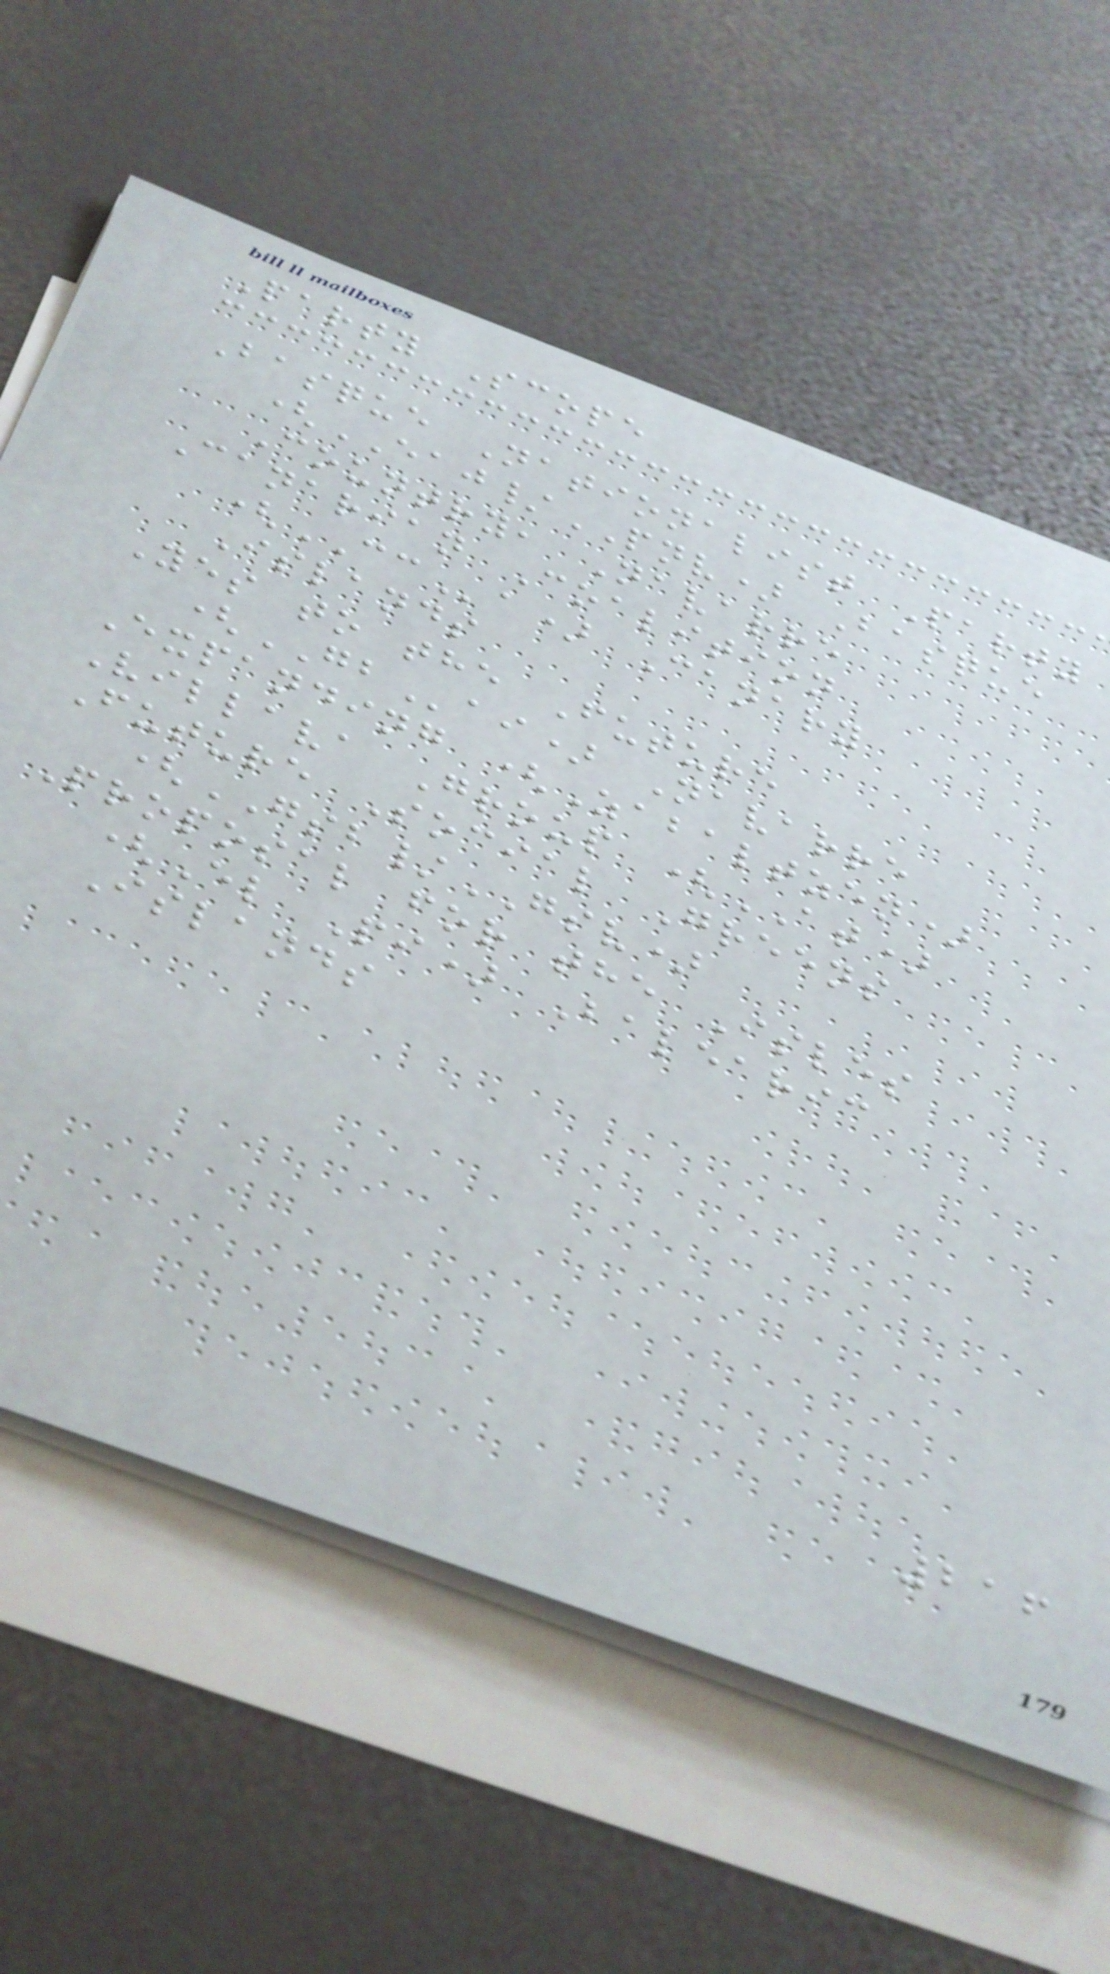Party Scope
Basque Nationalist Party
(EAJ/PNV) Basque
Country, Navarre
Canarian Coalition
(CCa) Canary
Islands
Yes to the Future
(GBai) Navarre
Expanding (Zabaltzen)
Villava Group (AT)
Future Social Greens
(GSB/GSV)
Proposal for the Isles
(El Pi) Balearic
Islands
216
